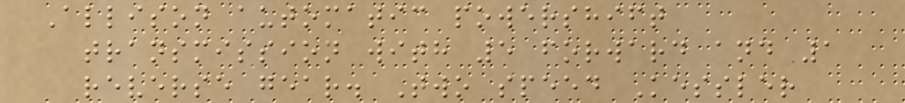Allison automatic powershift
transmission with 5 forward and 1
reverse gear. Two speed Kessler
